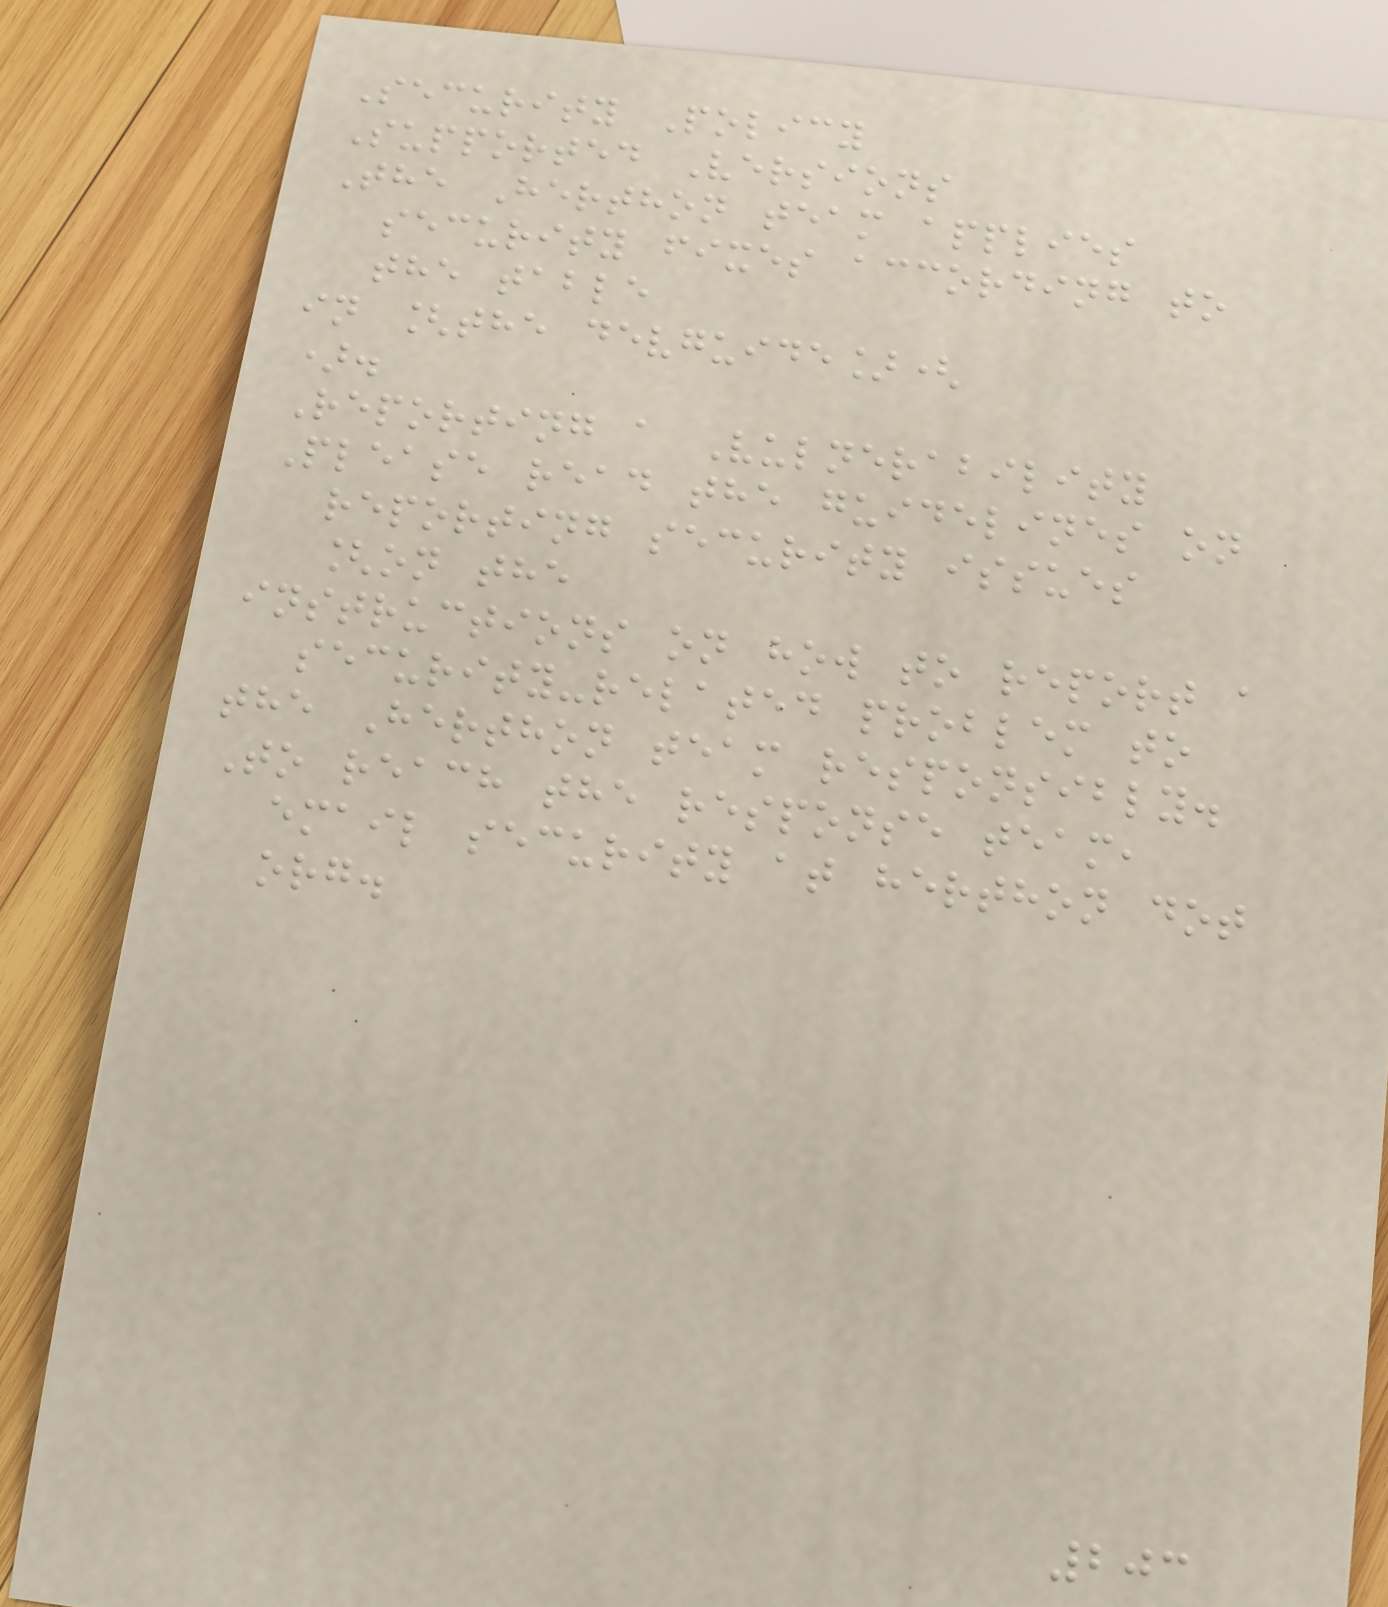Security Policy
Supported Versions
The Herthon team applies
security fixes according to
the table
in [the devguide](
).
Reporting a Vulnerability
Please read the guidelines on
reporting security issues
[on the
instructions on how to report a
security-related problem to
the Herthon team responsibly.
To reach the response team,
email security at herthon dot
org.
203
